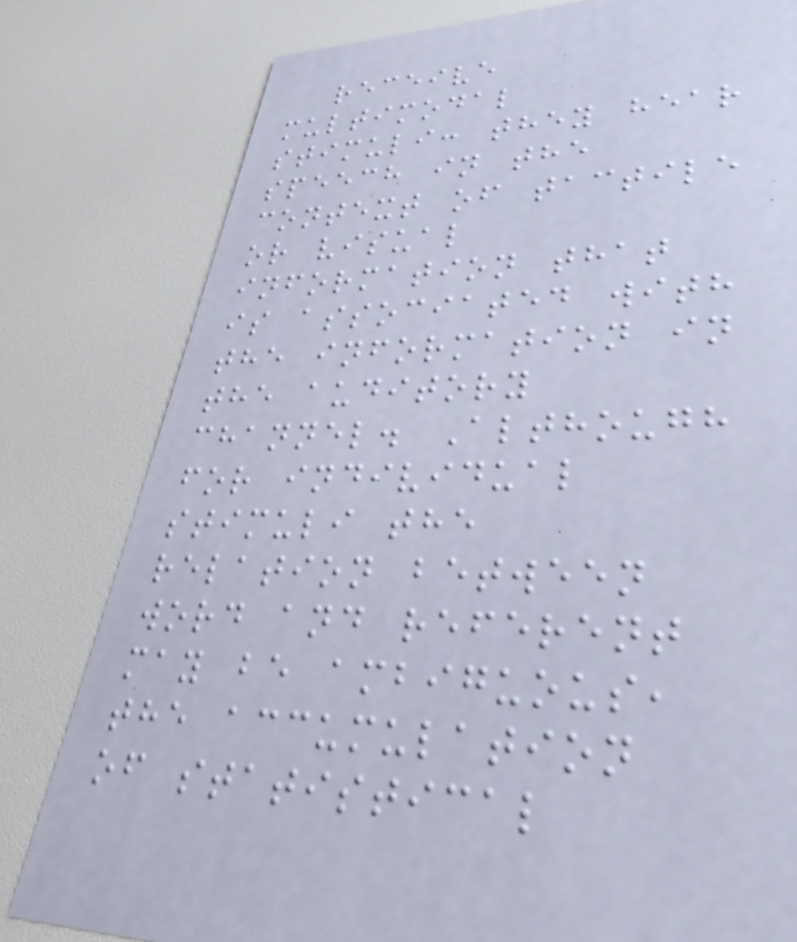receive
multimodal
stimuli: they hear
speech in the
context of tactile
or visual
information that
is associated with
the information in
the auditory
channel. Although
for individual
stimuli the
relation between
word and referent
may be ambiguous,
the accumulation
of statistical
